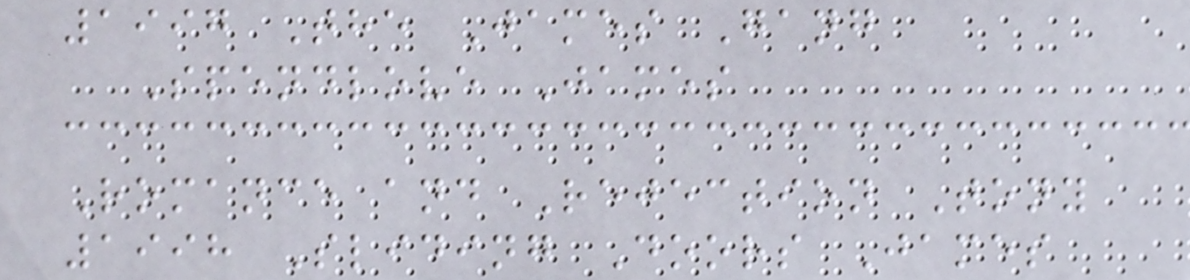1997 The James Gang
Spendlove James
Romance and Rejection Tony
1998 Sliding Doors James
